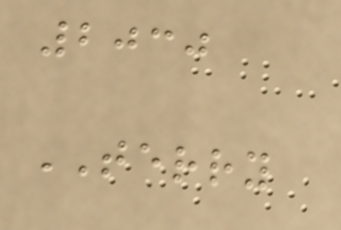2030
TERRY
